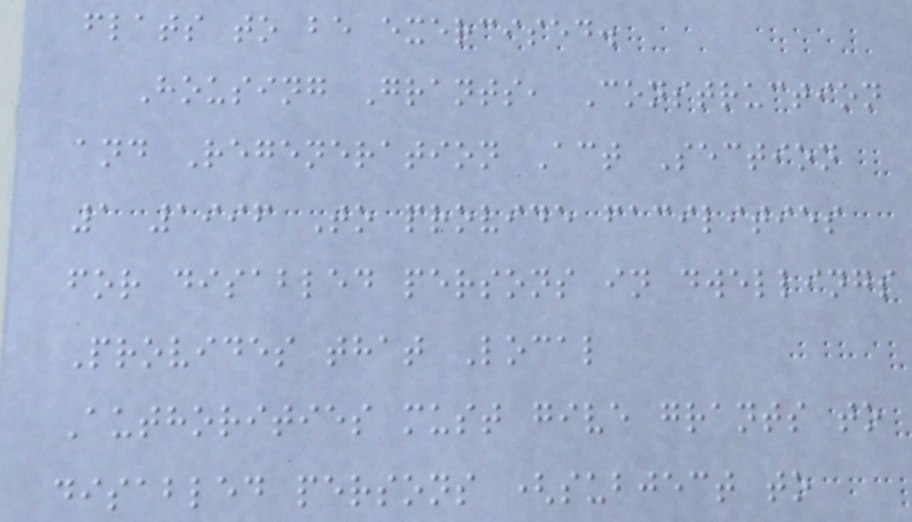flats to be exercised.
Housing Grants, Construction
and Regeneration Act Section
1 1996 To provide facilities
for disabled persons in dwellings
Provides that Local
Authorities must give grants to
disabled persons (subject to
